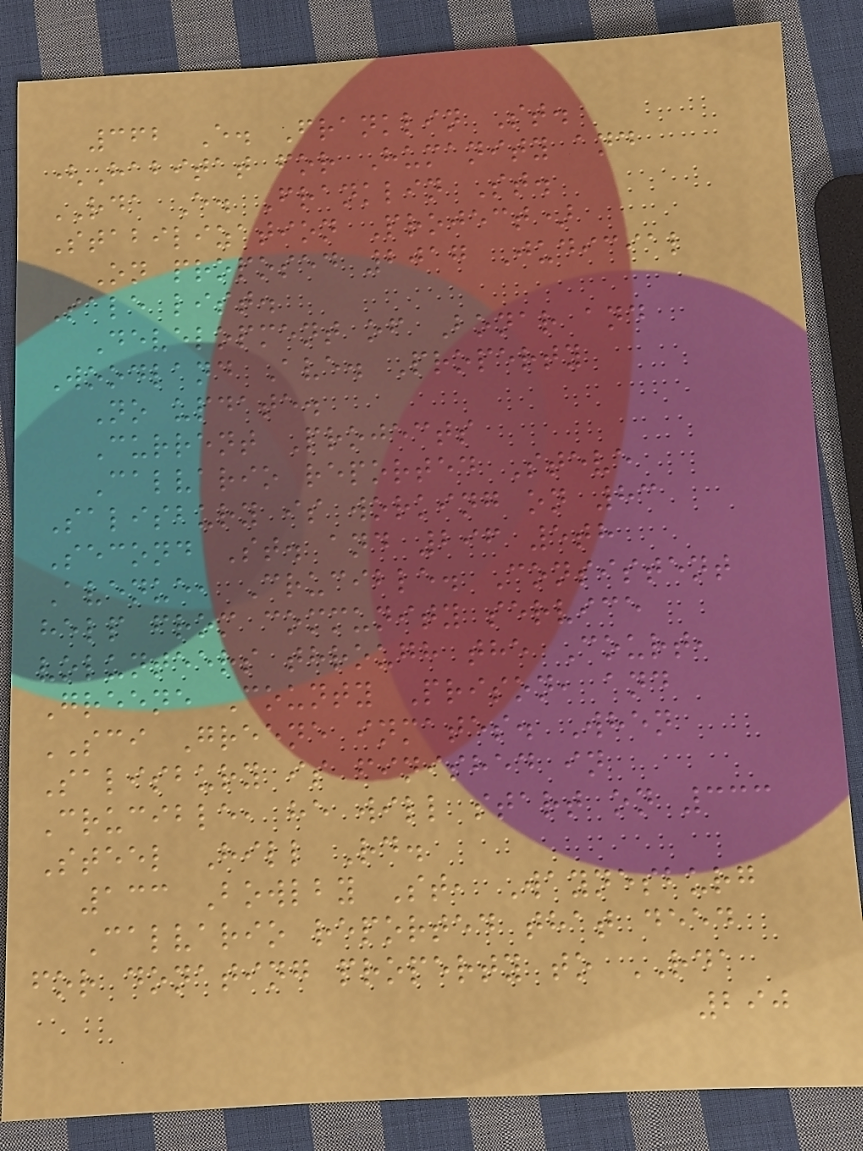362 E. Franklin St.
(Habitat for Humanity and
RDA E. Franklin St.
Stabilization Project)
On proposed 2017 Judicial
Sale list.
Development of Bonar and
Woodland Ave. Property
No update.
Current Projects
Calvario reported Steve
Salisbury is working on 83
Second St. and 296 5th
Avenue, Crucible. Consistent
help from community service
volunteers through the Court,
Greene County Prison, and
SCI Greene inmates. When
Salisbury is finished in
Crucible, he will start on 333
Steel Hill Rd.
133 Bowlby St, Waynesburg
Calvario reported that deed
for donating property to RDA
290
